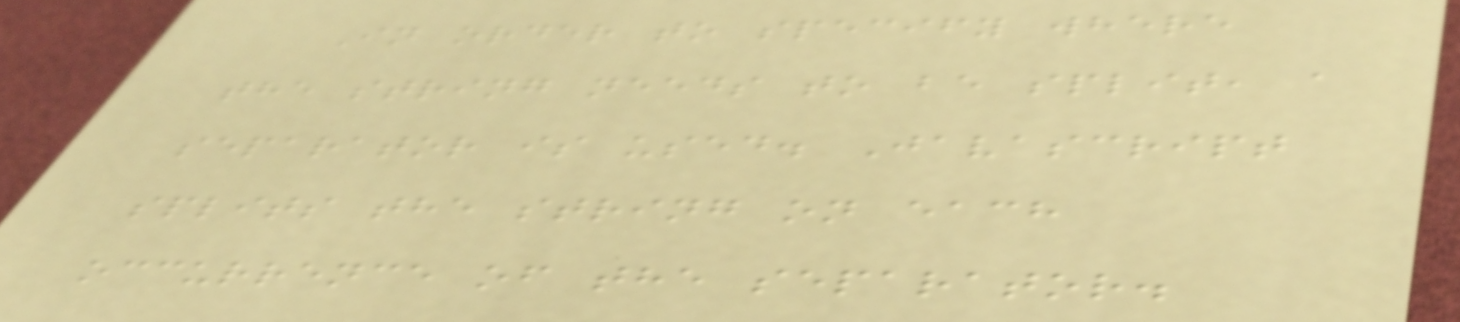In order to specify where
the string needs to be split, a
separator is used. Javascript
splits the string on each
occurrence of the separator.
